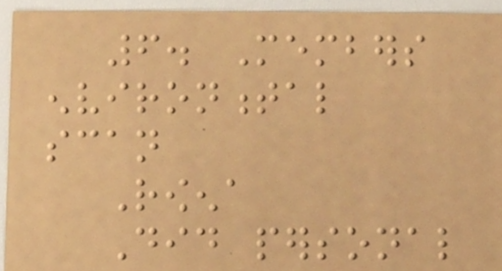6. Members
environmental
scan
Rowena
Did personal
